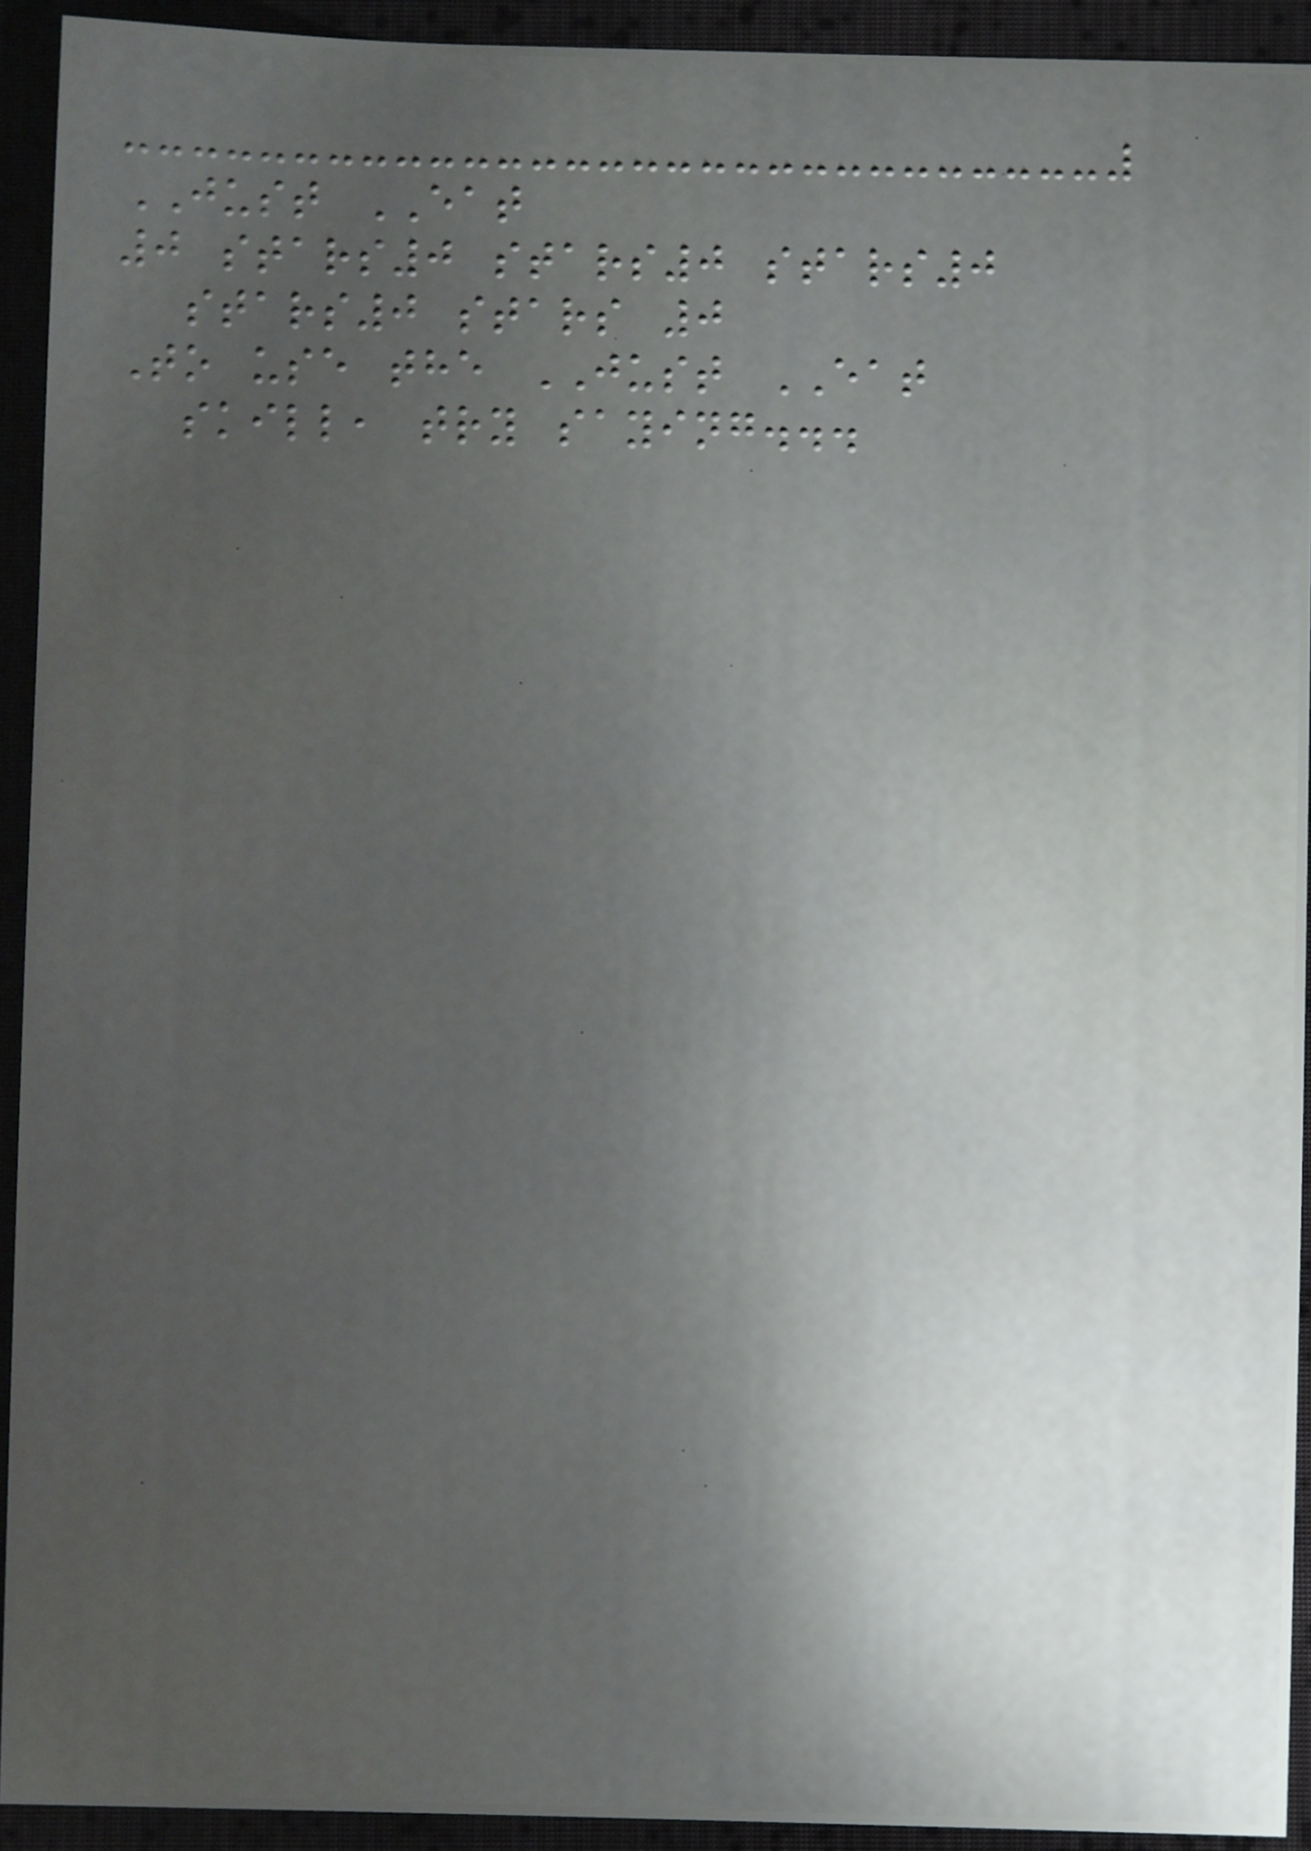JUST EAT
0 stars0 stars0 stars0
stars0 stars 0
To use the JUST EAT
skill, try saying...
